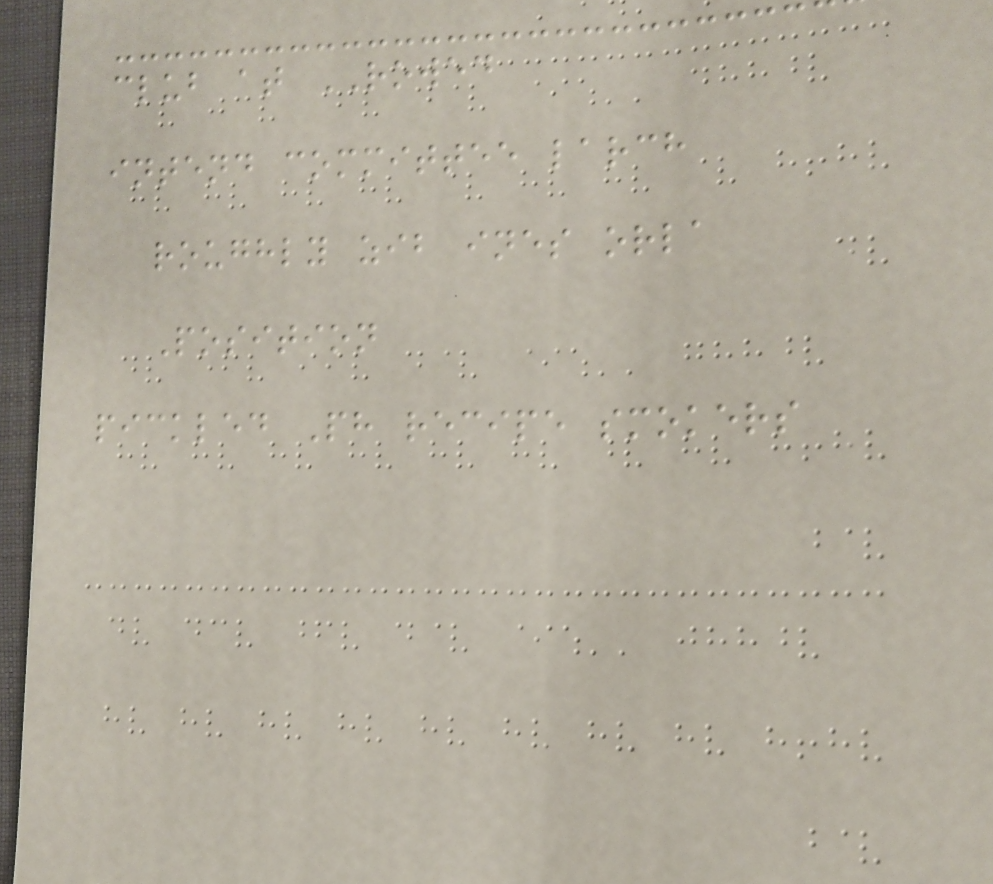club at ROWED
intend committee larch
roughly zib ines orla
Position
pickled Ph recipe smokers
